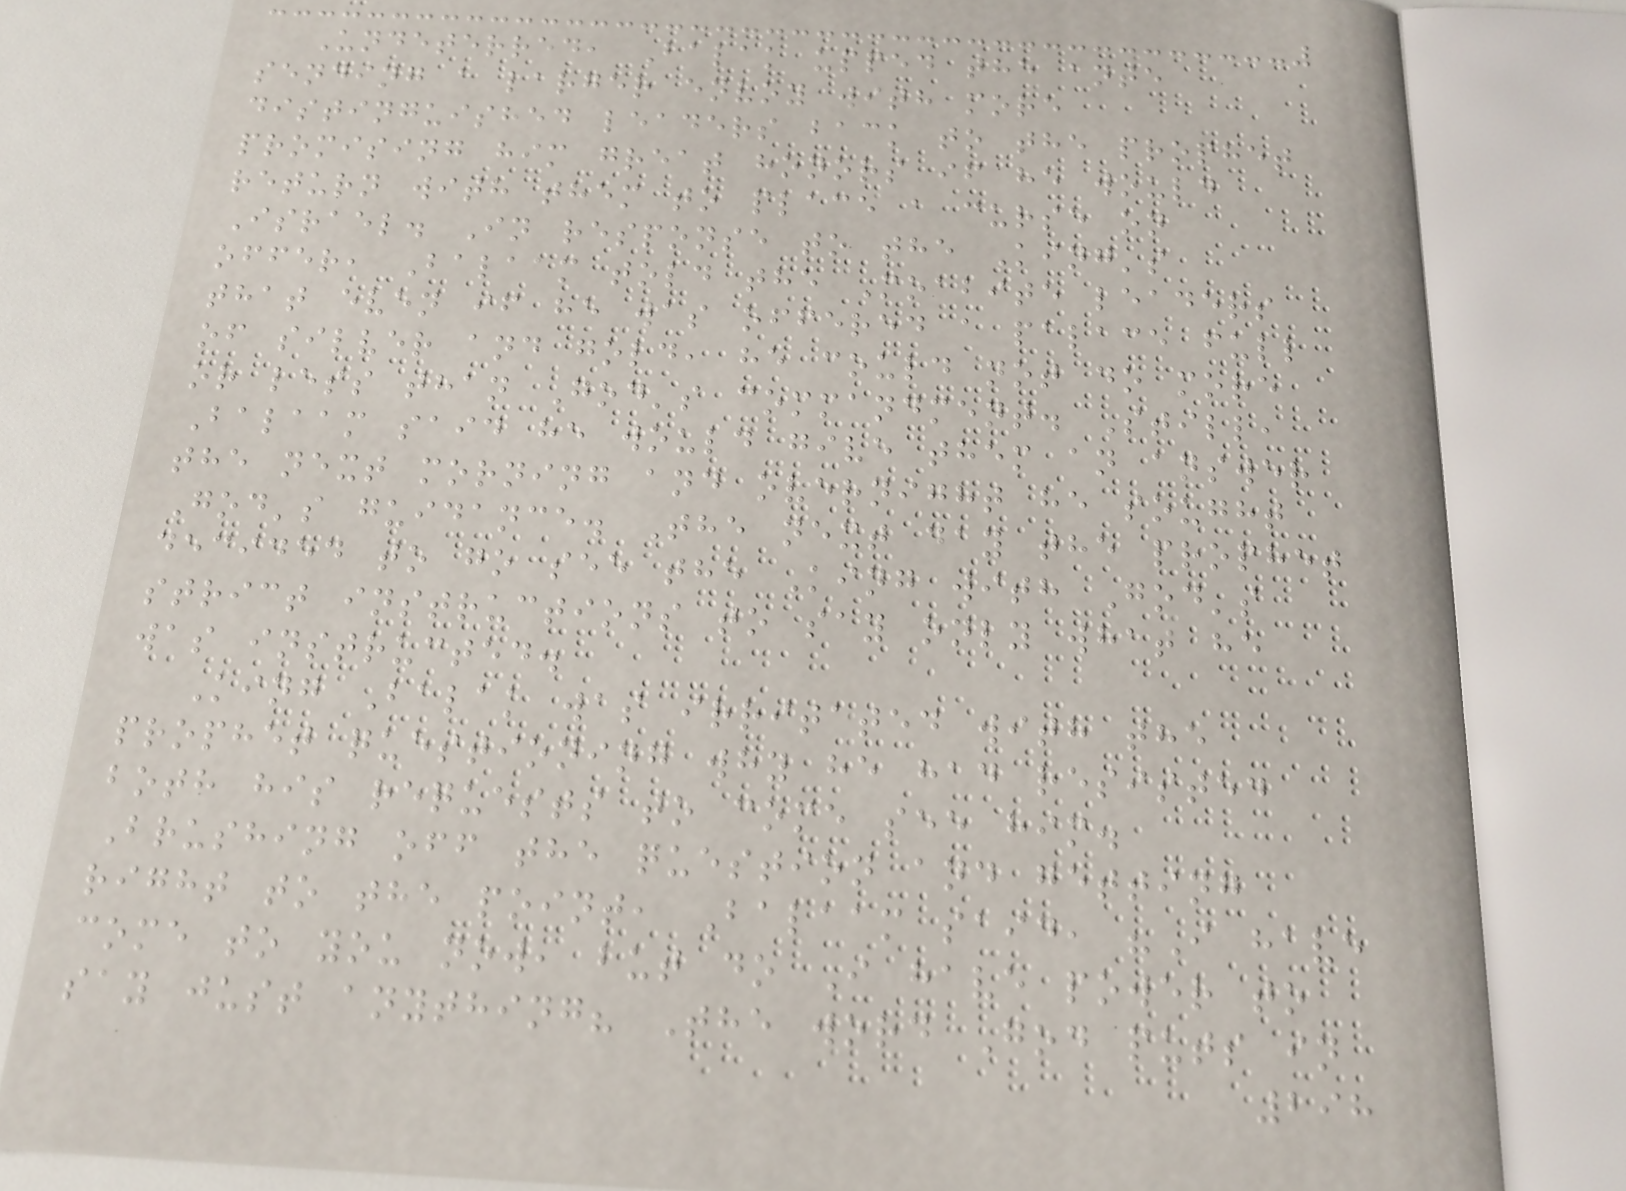Undeterred, Balak upped the ante
sending a larger envoy with more
distinguished leaders back to the prophet
promising him great honors if he would
return with them to place a curse on
Israel. In response to the King's
offer, Balaam told the Moabite leaders
that even if he was offered a palace full
of silver and gold, he could not do more
or less than God's commandment. Still,
Balaam said he would give them an answer
the next morning and overnight he sought
God's guidance. The next day the prophet
decided to go see the King with God's
strict instructions to say only what he
was instructed.
King Balak was irritated with the
prophet questioning why he had resisted
both his requests to come see him.
Brushing off the question and getting
right to the point, Balaam said, "I have
come to you now, but do I have power to
say just anything? The word God puts in
298
